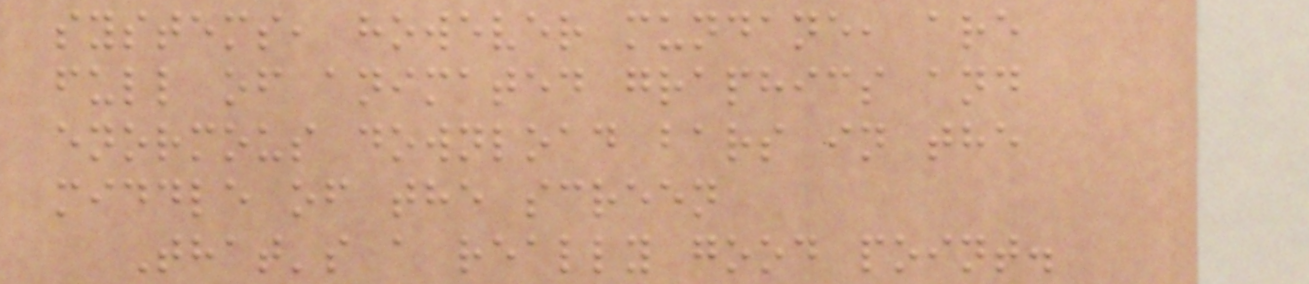systems, however mundane, are
full of animated graphics and
enormous download bars in the
middle of the screen
That's a really good point.
